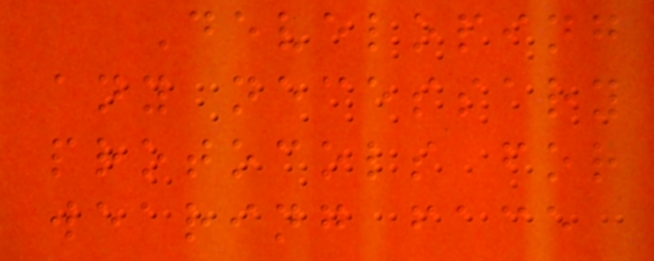Developing
any necessary
protocols for
wearing face
